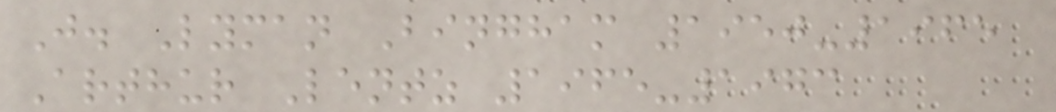J. Lyman Bingham 1950-1965
Arthur Lentz 1965-1973
